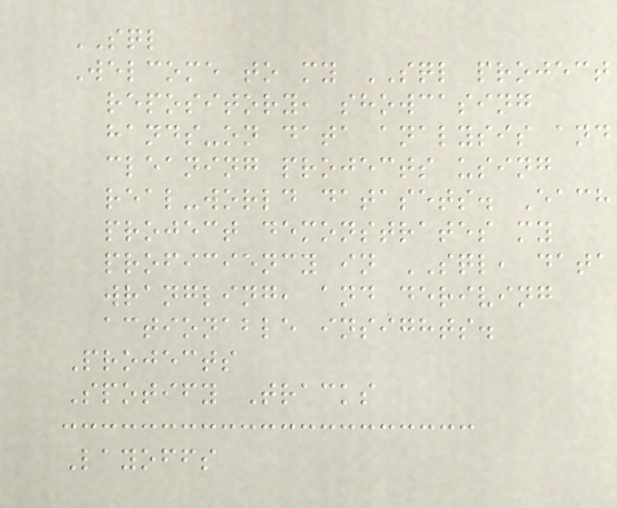SQL
Welcome to my SQL project
repository, showcasing
hands-on data analysis and
cleaning projects using
real-world datasets. Each
project demonstrates my
proficiency in SQL, data
wrangling, and deriving
actionable insights.
Projects
Spotify Tracks
Layoffs
